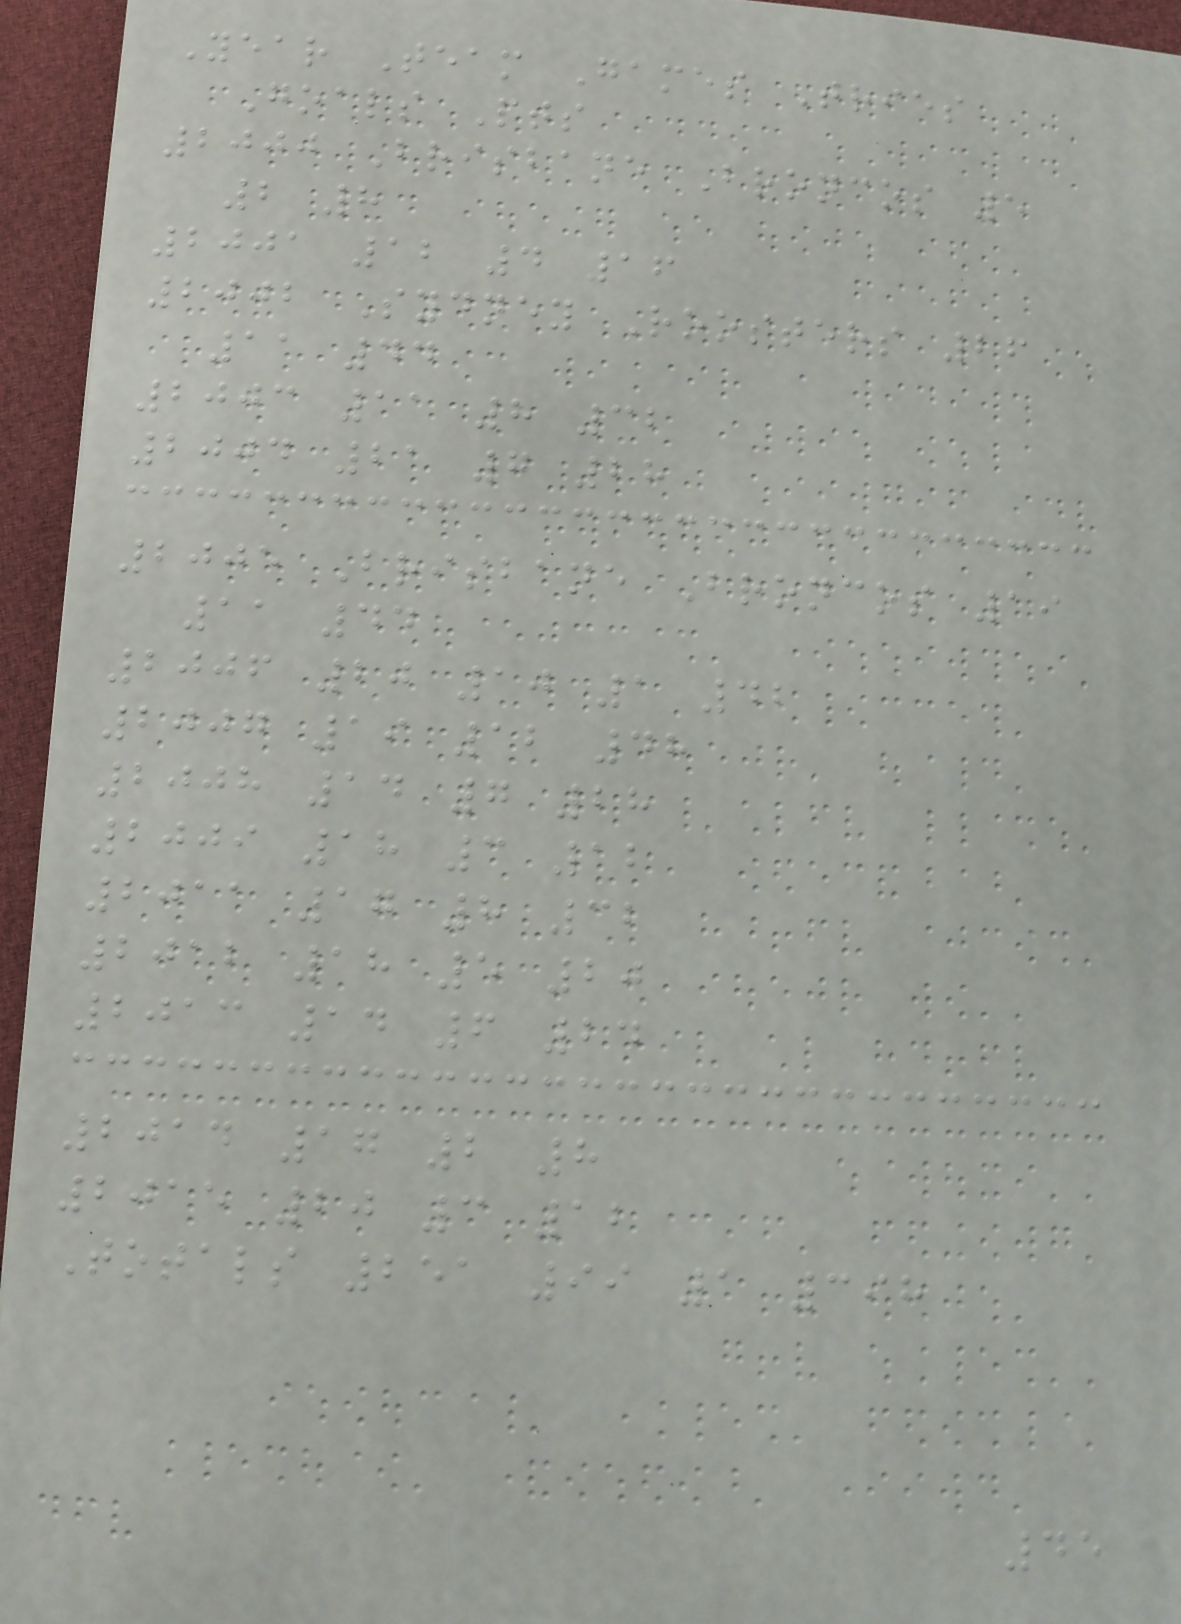Year Team Games Tries
Goals Pts
2000 Brisbane Broncos 5
2 8
2001 12 4 16
2002 Sydney Roosters 26
11 44
2003 11 8 32
2004 21 7 28
2005 Brisbane Broncos 19
11 44
2006 20 10 1 42
2007 19 12 48
2008 14 7 28
2009 18 3 12
2011 17 8 32
2012 18 5 20
2013 14 6 24
2014 17 2 8
2015 20 3 12
Totals 251 99 1 398
45
